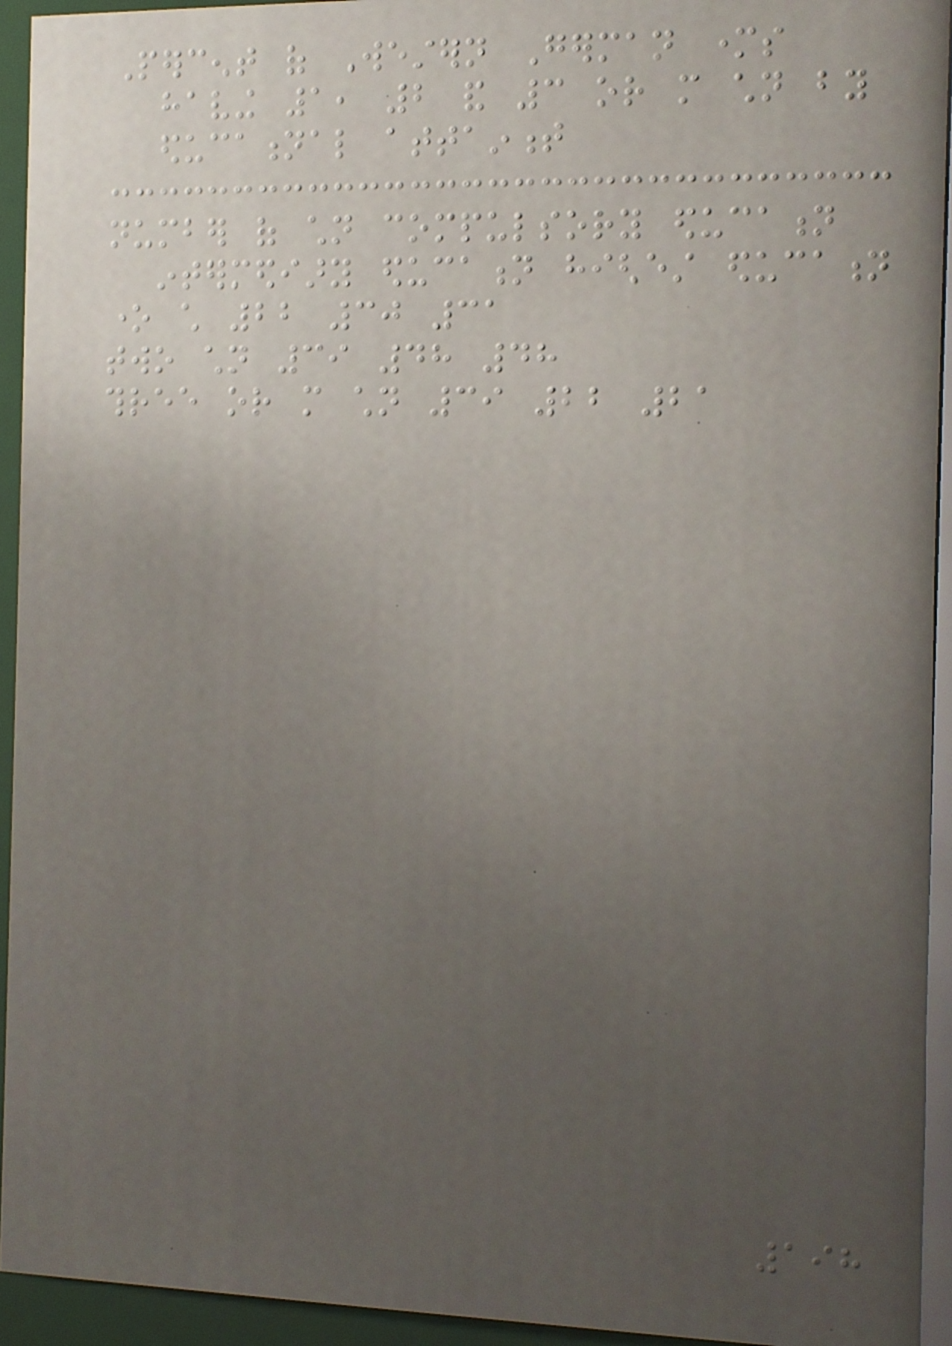Percent of Western German mothers
having 1, 2 and 3 or more children by
educational attainment
number of children compulsory education
intermediary education highest education
one child 22 30 31
two children 39 48 48
three or more children 39 22 21
198
